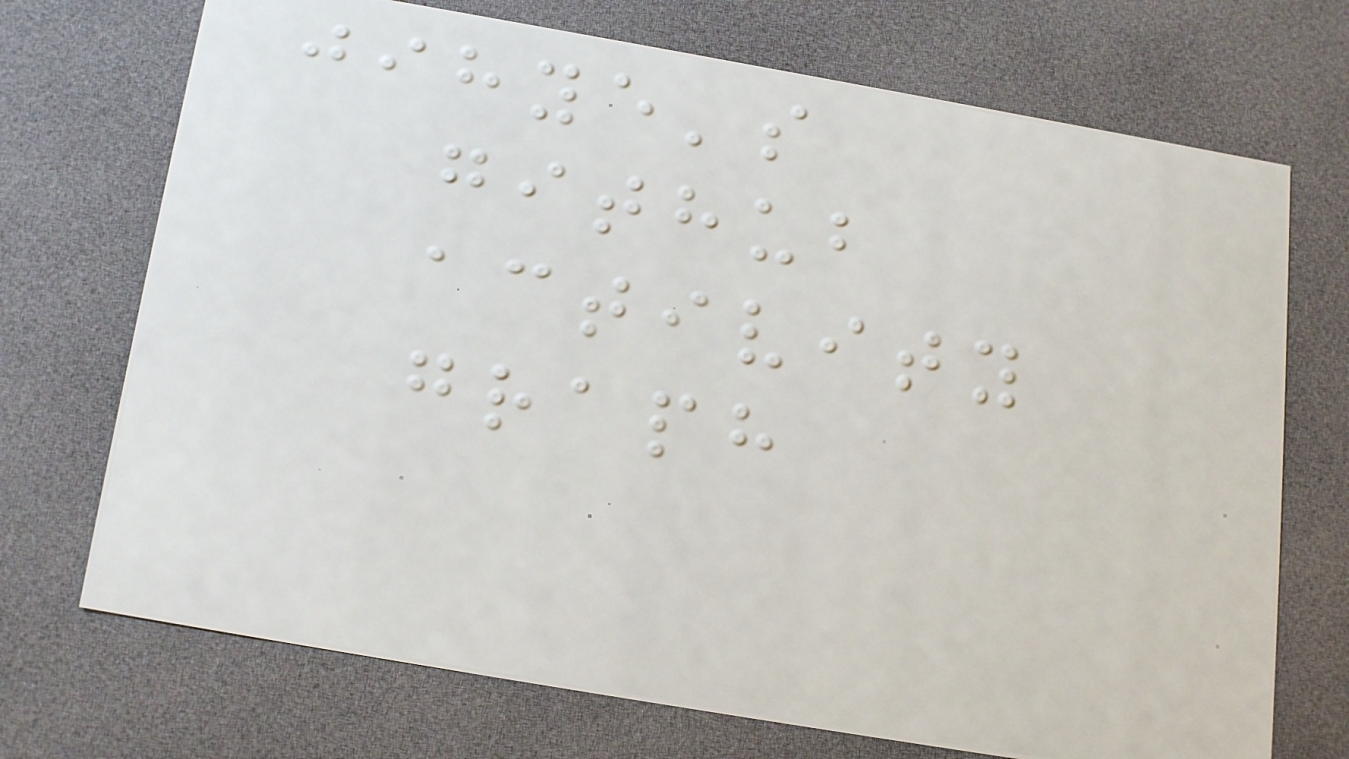jihye's
github
activity
graph
